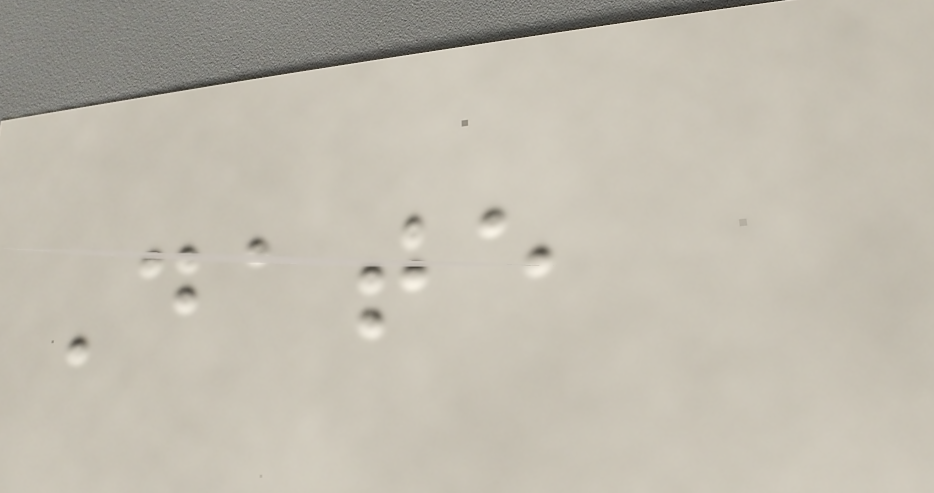Date
